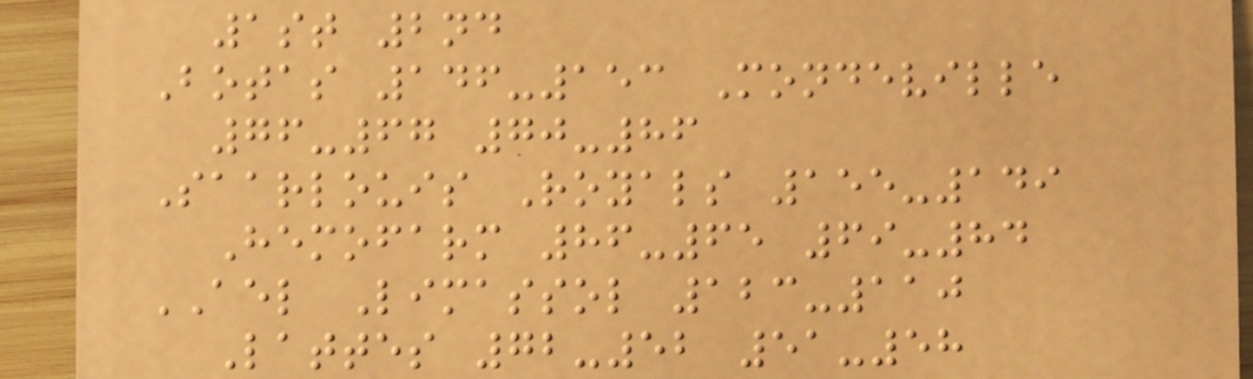1st 2nd
Botas 146-153 Mondeville
76-67 70-86
Saarlouis Royals 155-149
Hemofarm 86-65 69-84
AEL Limassol 123-110
Lattes 72-52 51-58
